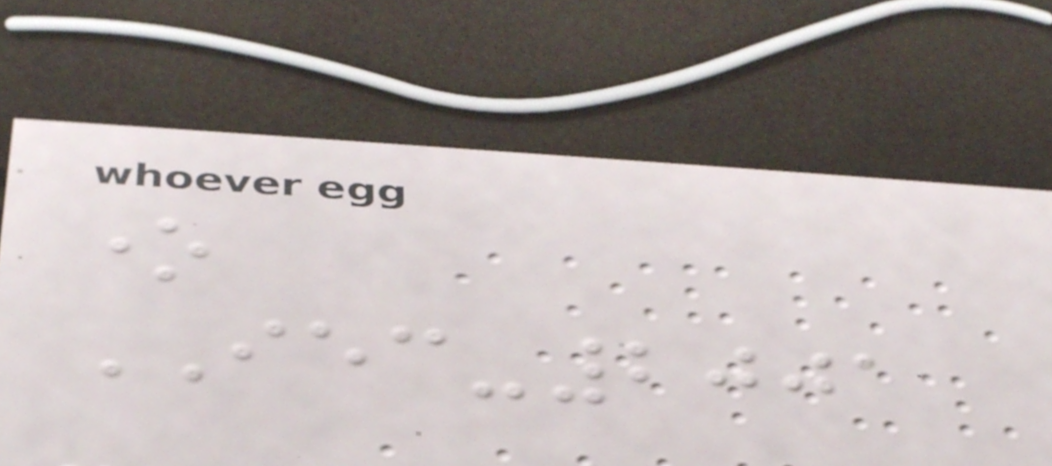one
IEC-2001
